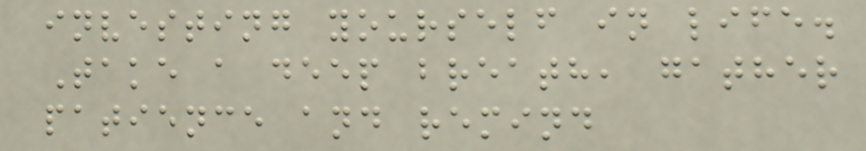investing yourself in life.
Take a deep breath, gather
patience and remind
